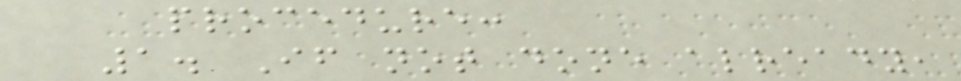procedure:
1. If not done already,
